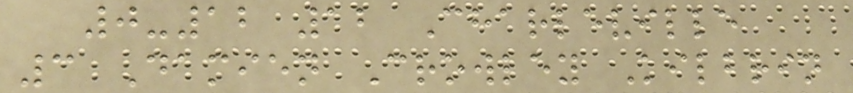0-12 12 Charleville
3 Damien Crowley Kilbrin
